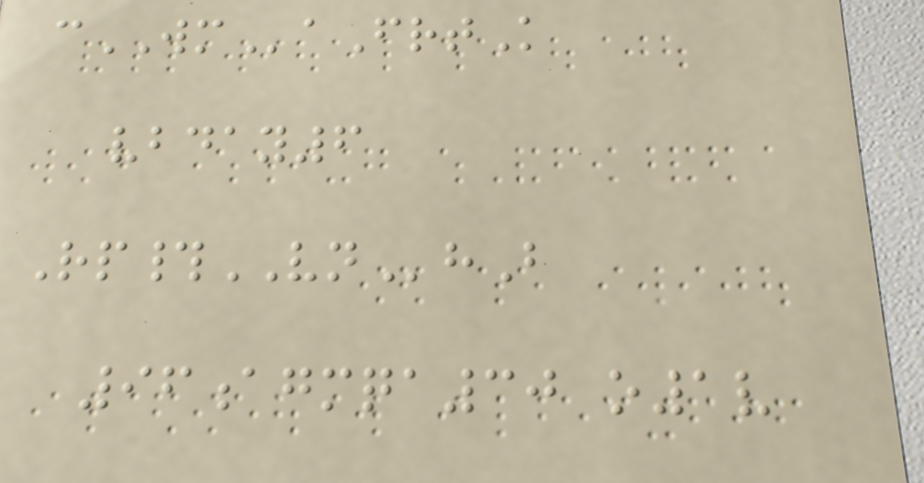cWMaFrtK
vbday6
Rp#VNhB
96agmqa30 o1v
